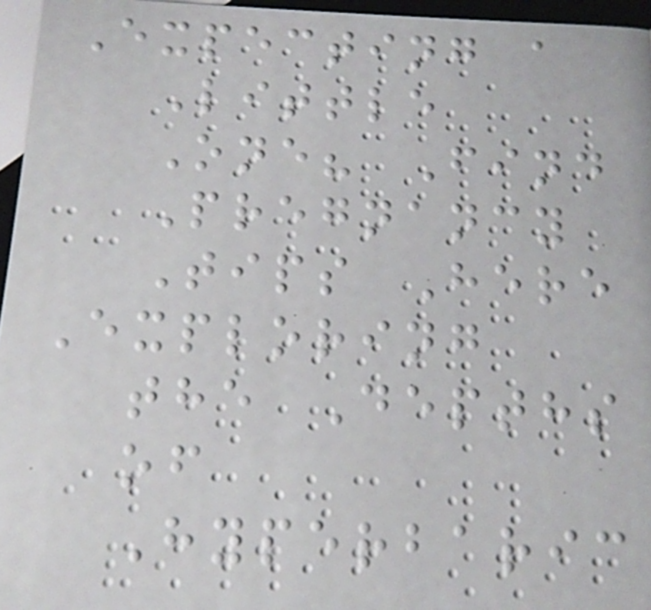Expecting a
Little
One? Find
Pregnancy
Tips Here
Exploring
the Depths
of
Hyperbaric
